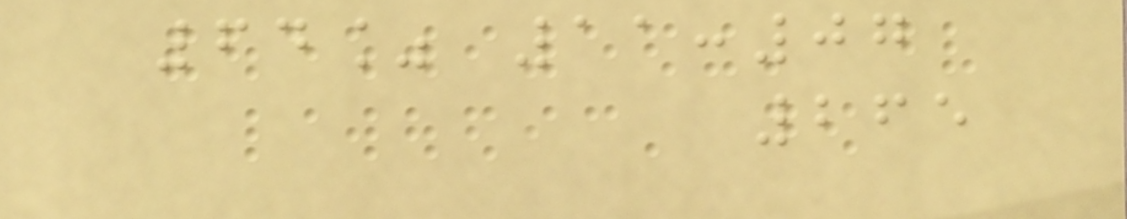64% 11:07
265
